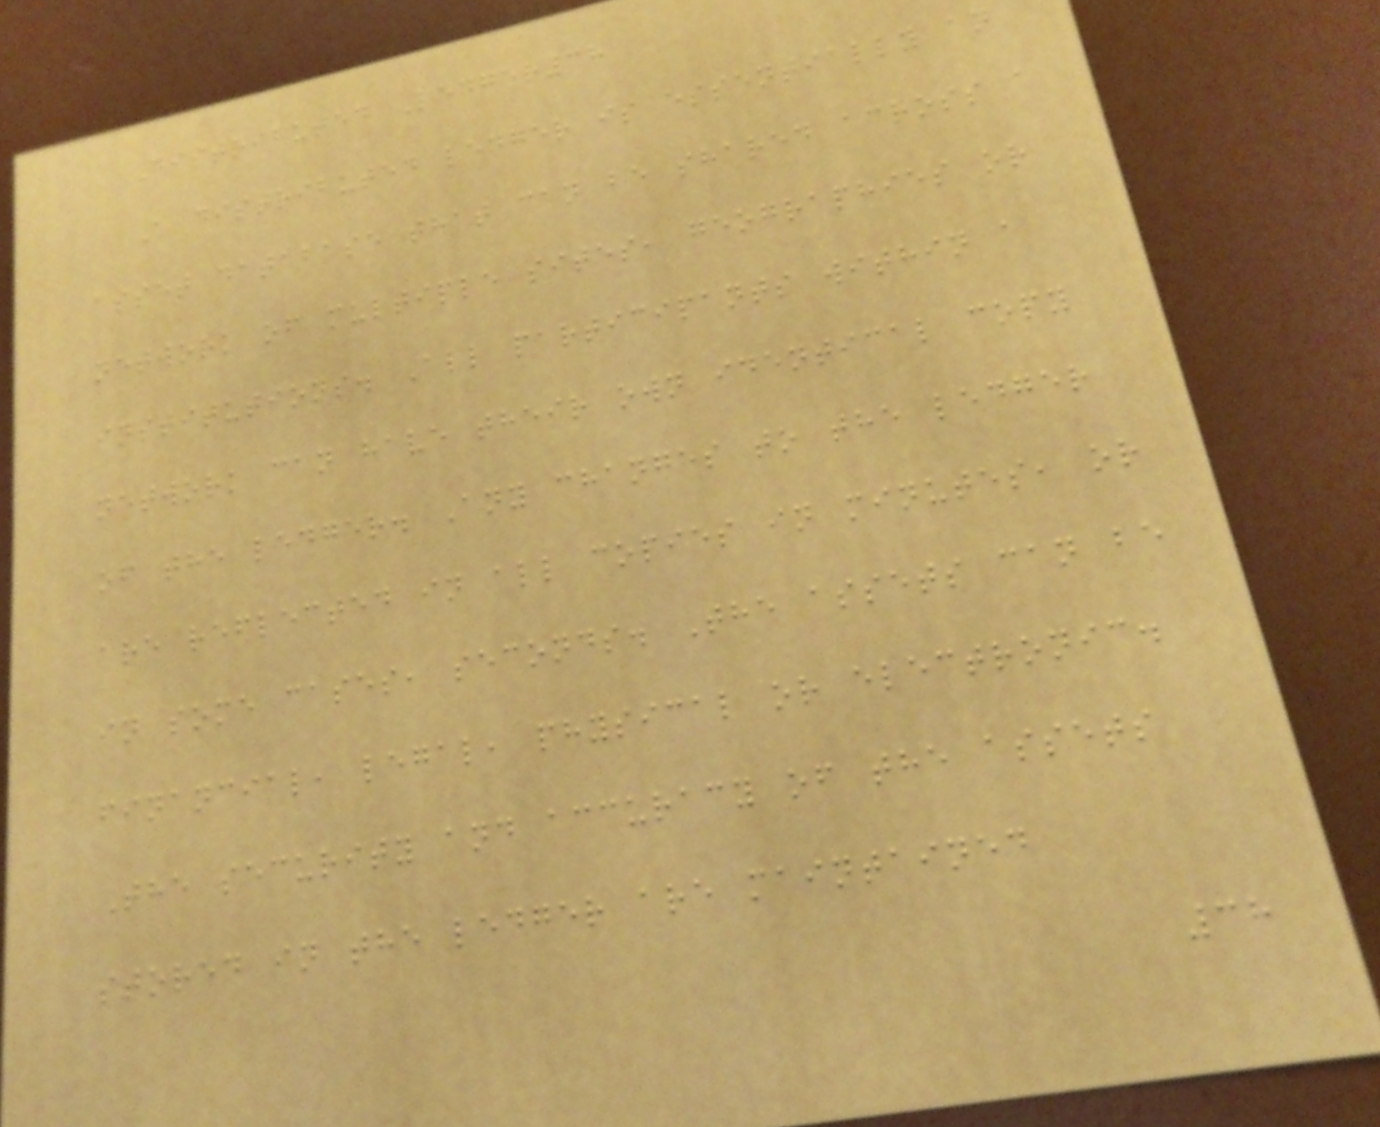Distributed Ledger38
A distributed ledger is essentially an
asset database that can be shared across a
network of multiple sites, geographies or
institutions. All participants within a
network can have their own identical copy
of the ledger. Any changes to the ledger
are reflected in all copies in minutes, or
in some cases, seconds. The assets can be
financial, legal, physical or electronic.
The security and accuracy of the assets
stored in the ledger are maintained
38
